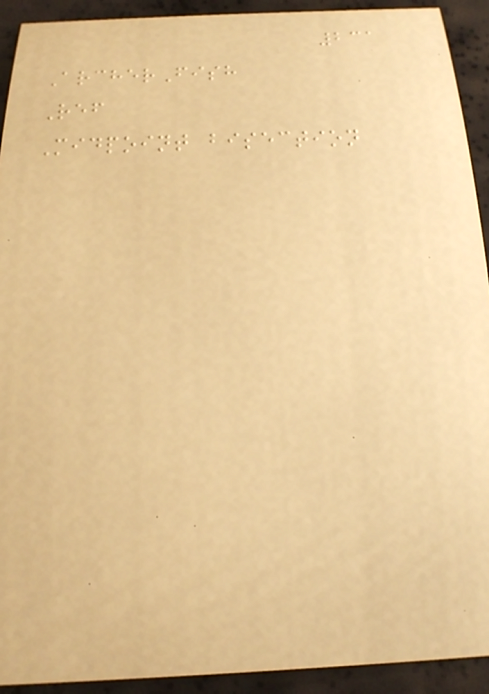231
ArcherFish
Ref
Midpoint bisection
